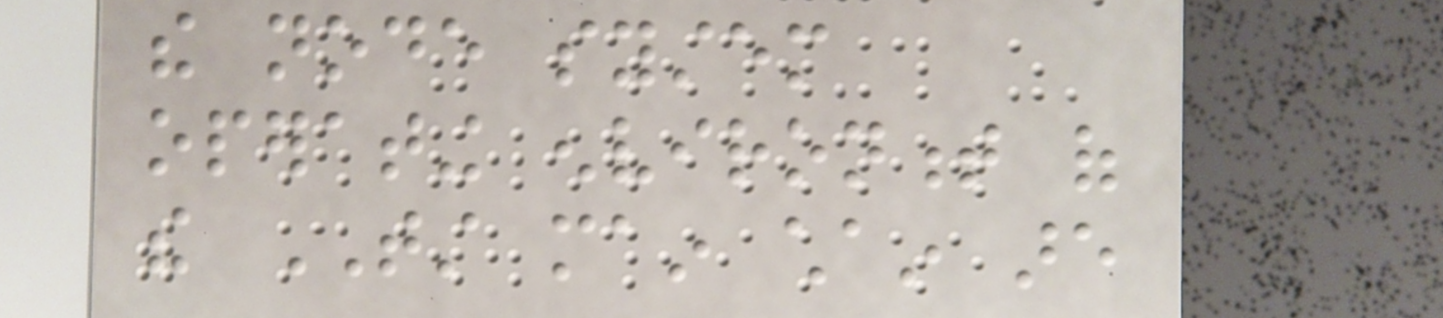the node system
operating environment of
the TST main chain are
